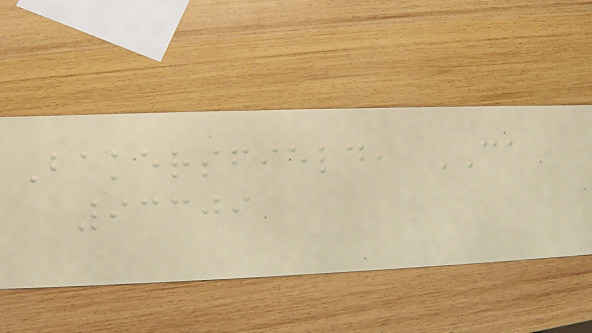Bakersfield, CA
93309
